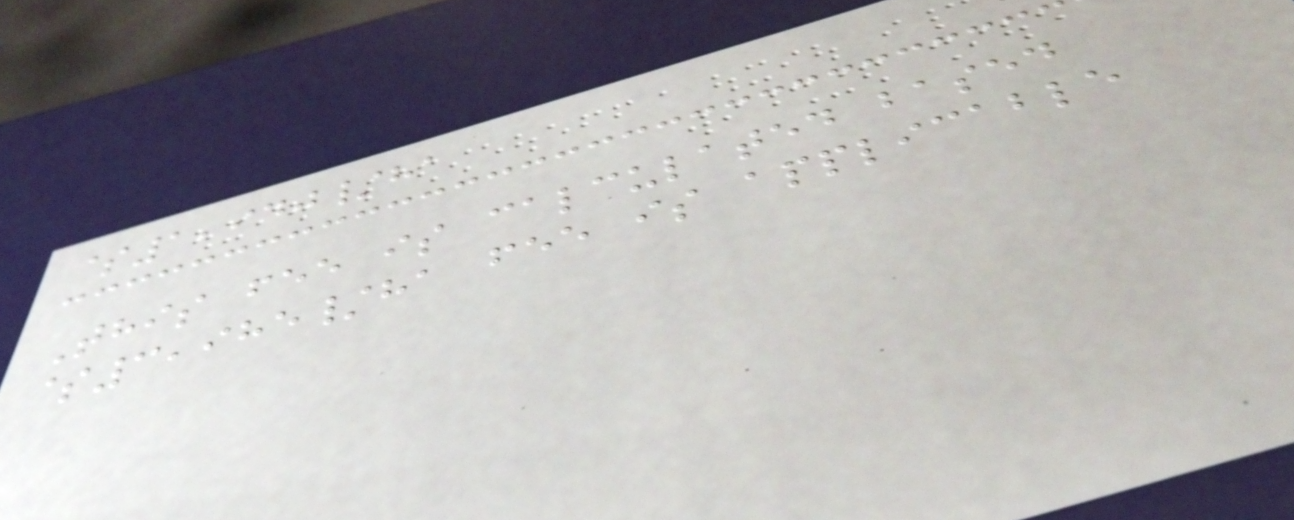$1,940/ha
This fee is calculated based
$3,985/ha fee is applicable
